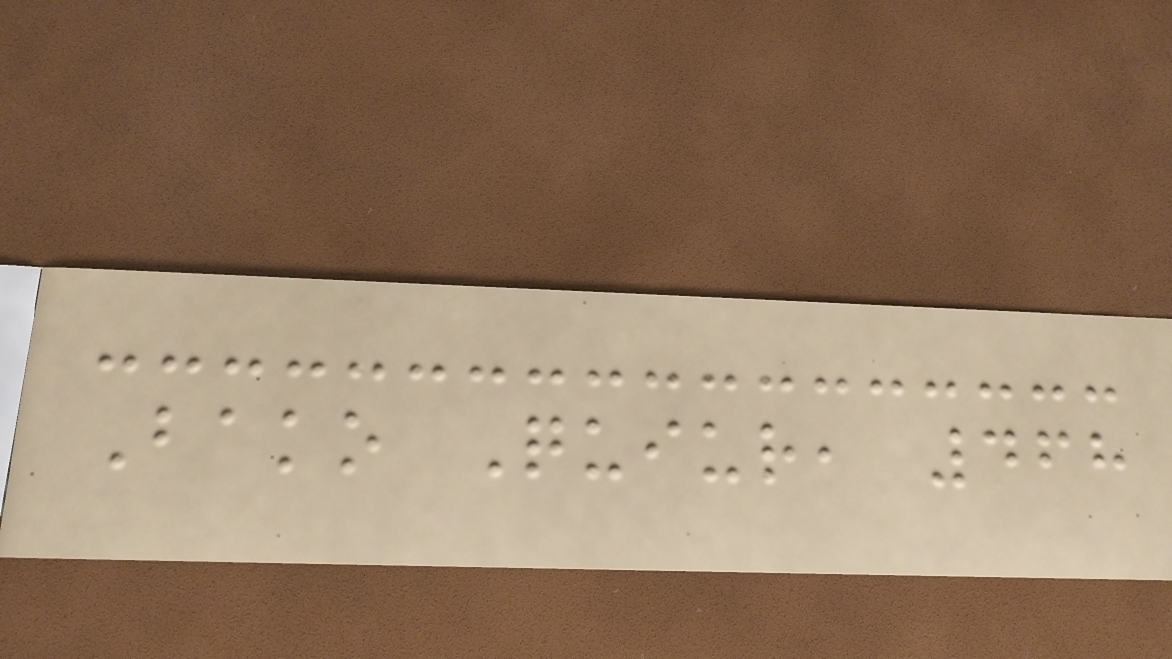Bako Quiur, 468
